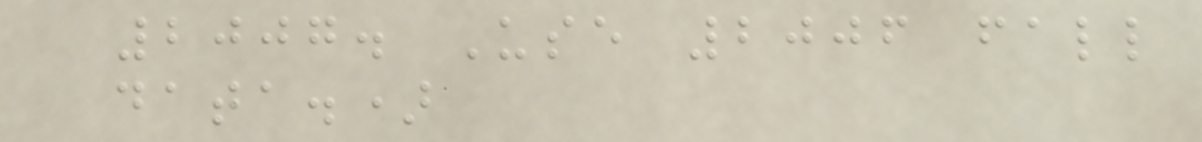2007. Use 2006 fall
data.)
